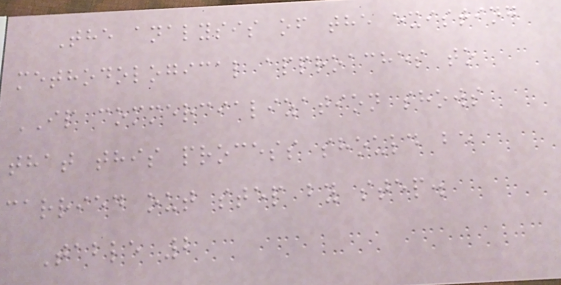The analysis of the existing
methodological approaches to
IP commercialization shows
that this process should be
carried out step by step.
Table 2
